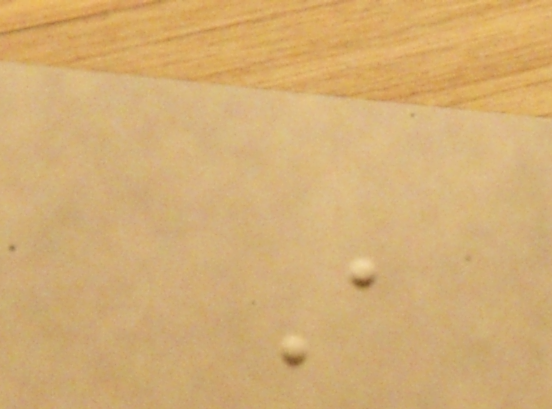A
